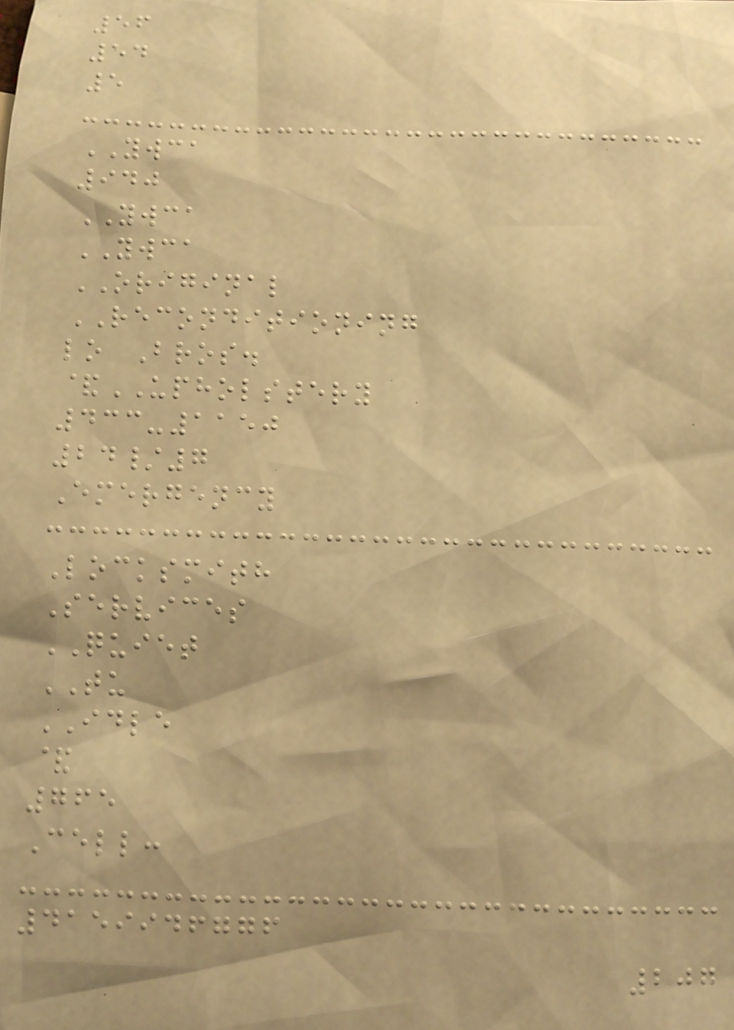56
54
5
YWCA
940
YWCA
YWCA
ORIGINAL
RECONDITIONING
lo Bros.
&UPHOLSTERY
433-1150
24/7
Emergency
Locksmith
Services
QUIET
TU
IDLE
&
765
Cell:
4159946776
207
